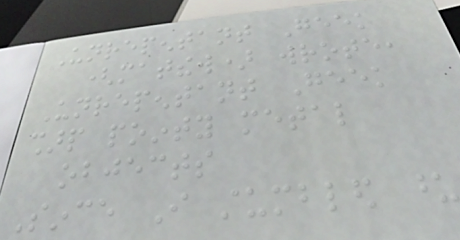Unrepentant Geek
(matthew) wrote,
Unrepentant Geek
sharp pointy metal
objects
Since I stumbled upon
